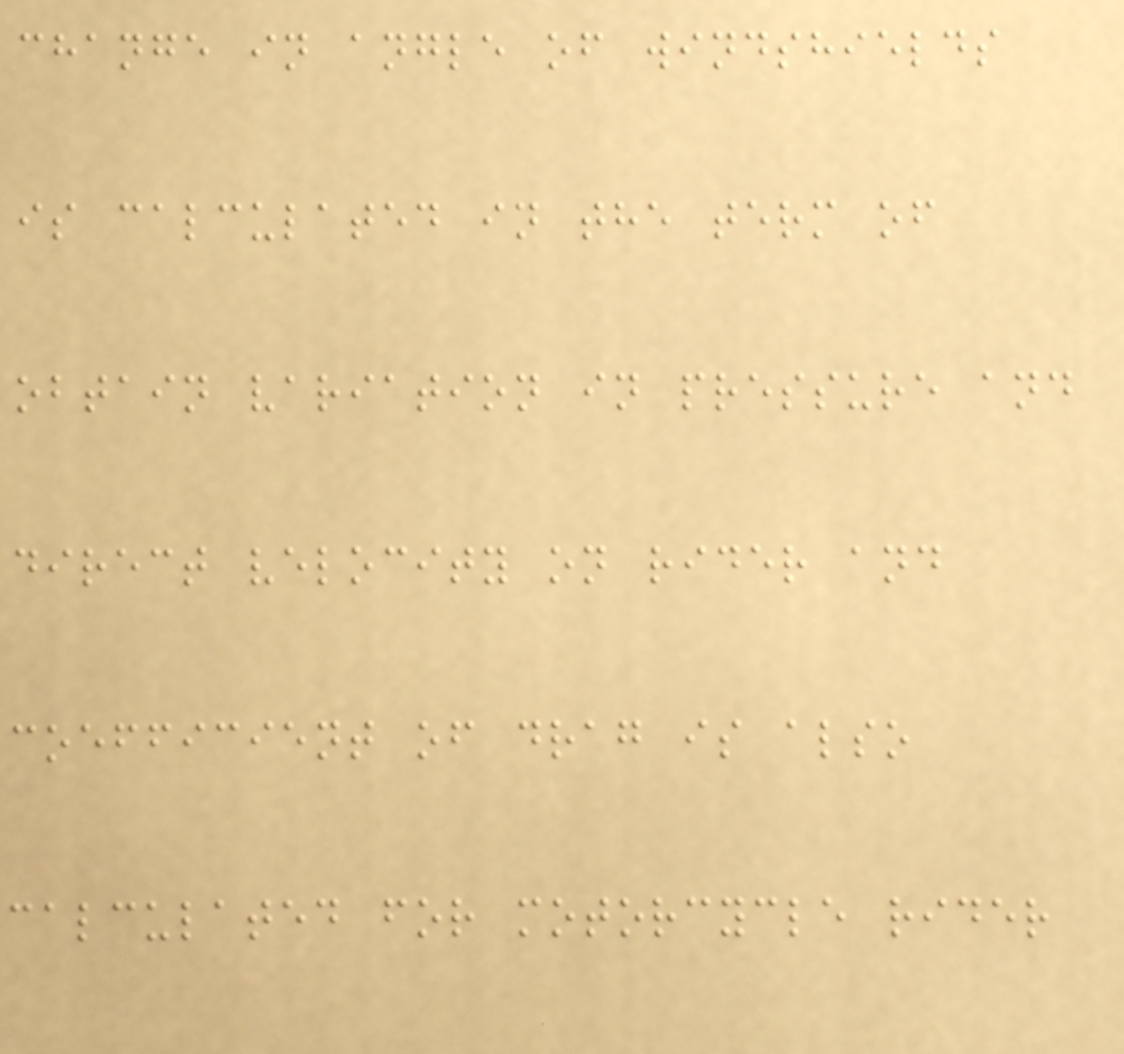change in angle of windshields
is calculated in the term of
obtain variation in pressure and
direct velocity on rider and
coefficient of drag is also
calculated for motorcycle rider
